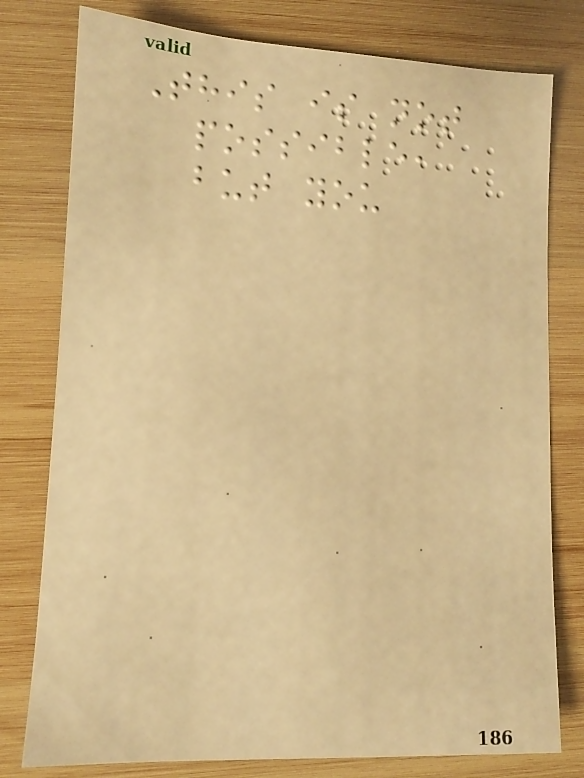This is not
possible,
but you
